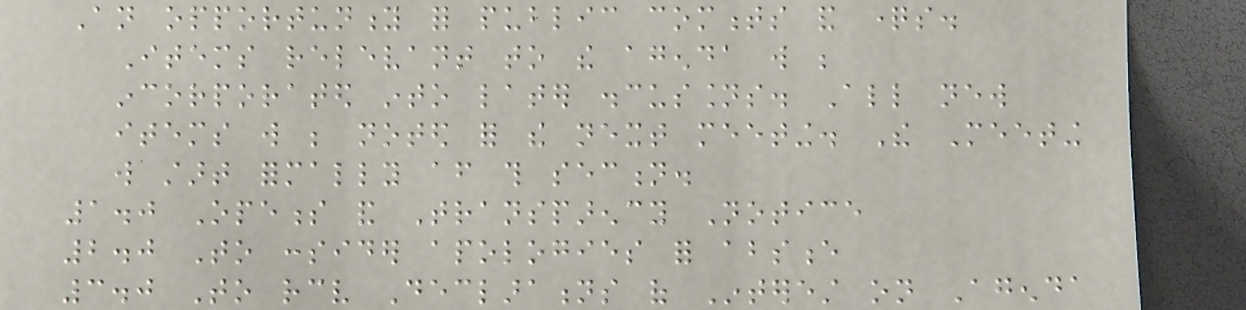An opportunity for public comments and questions.
Items relevant to the agenda will be
incorporated into later discussions. All new
items will be noted for the next meeting. The Meeting
will start formally after this section.
1.0 Openess and Transparency Notice
2.0 To consider apologies for absence
3.0 To receive Declarations of Interest on Agenda
